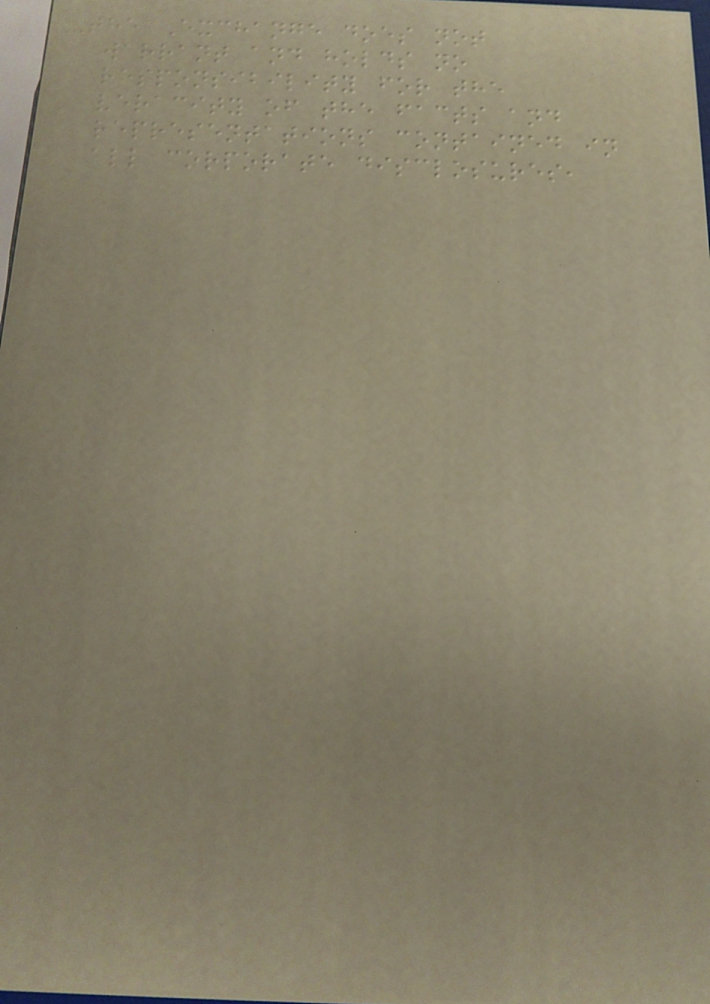The Exchange does not
warrant and holds no
responsibility for the
veracity of the facts and
representations contained in
all corporate disclosures,
